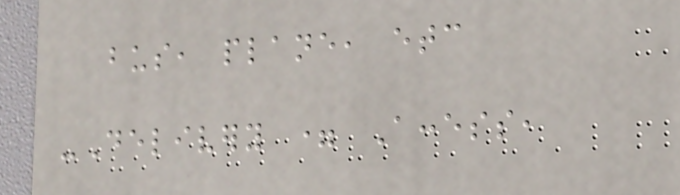bus, plane, etc
-Delivery = Access,
